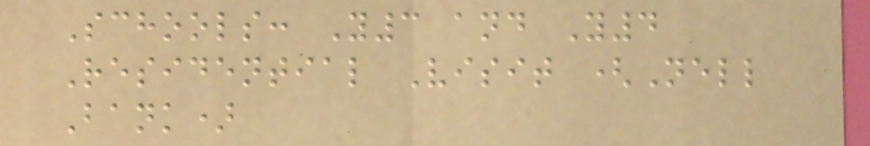Schools: Y3 and Y4
Residential Visit (Nell
Bank)
